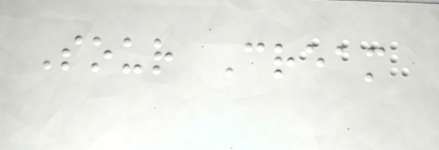Sour Cream
